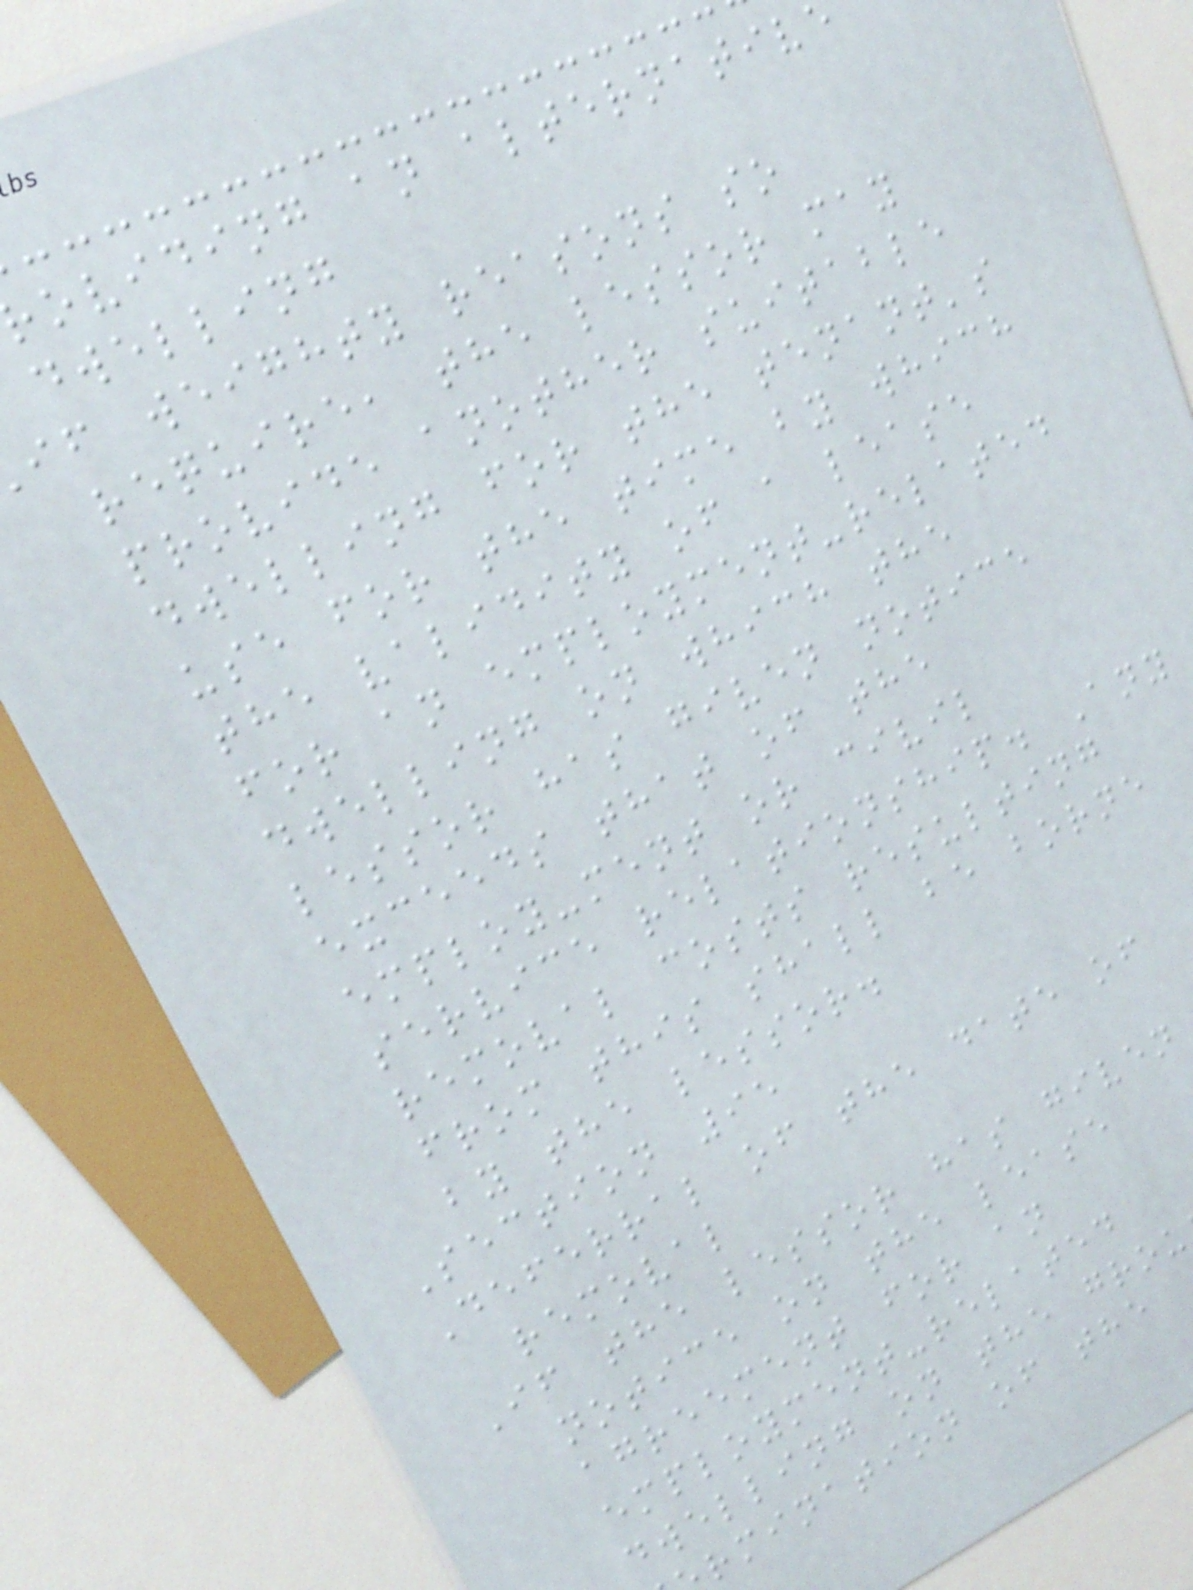oviding an alternativ
dwelling
if weighty reasons so
require, the lessor may
provide another suitable
dwelling for the tenant's
use for the time by which
the validity of a lease
for an employment-related
dwelling on which the
lessor has given notice
exceeds that of the
employ-ment or civil
service relationship. Any
removal costs resulting
from this shall be borne
by the lessor.
Section 95
Deferral of the date of
removal
If the lessor has given
notice on the lease
agreement for an
employment-related
dwelling on the grou
rmination of the
